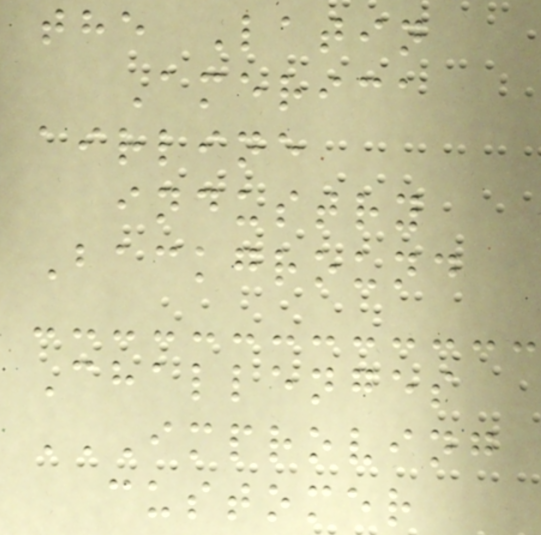the Latin
America
airline
industry
Background
Challenges
IMPROVING
CUSTOMER
